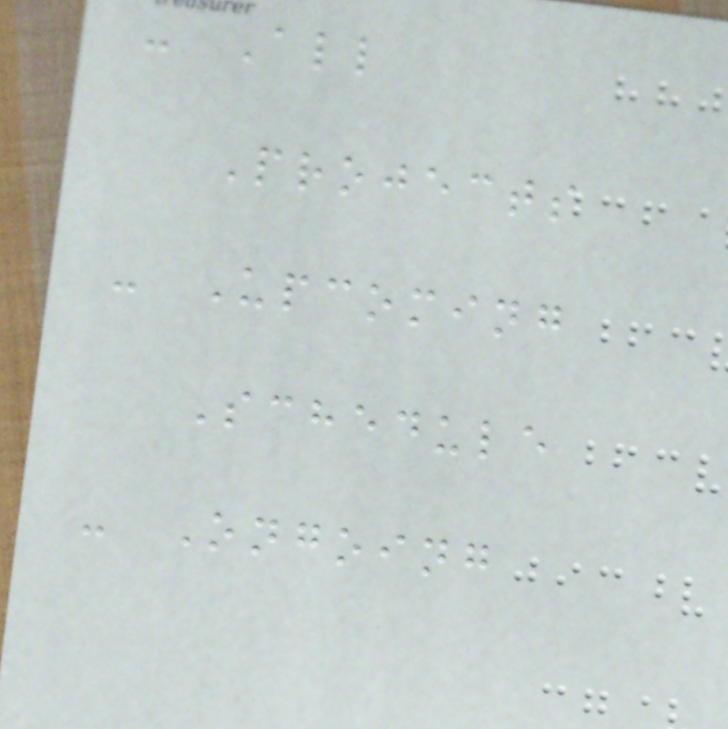- All
Projects
- Upcoming
Schedule
- Ongoing
